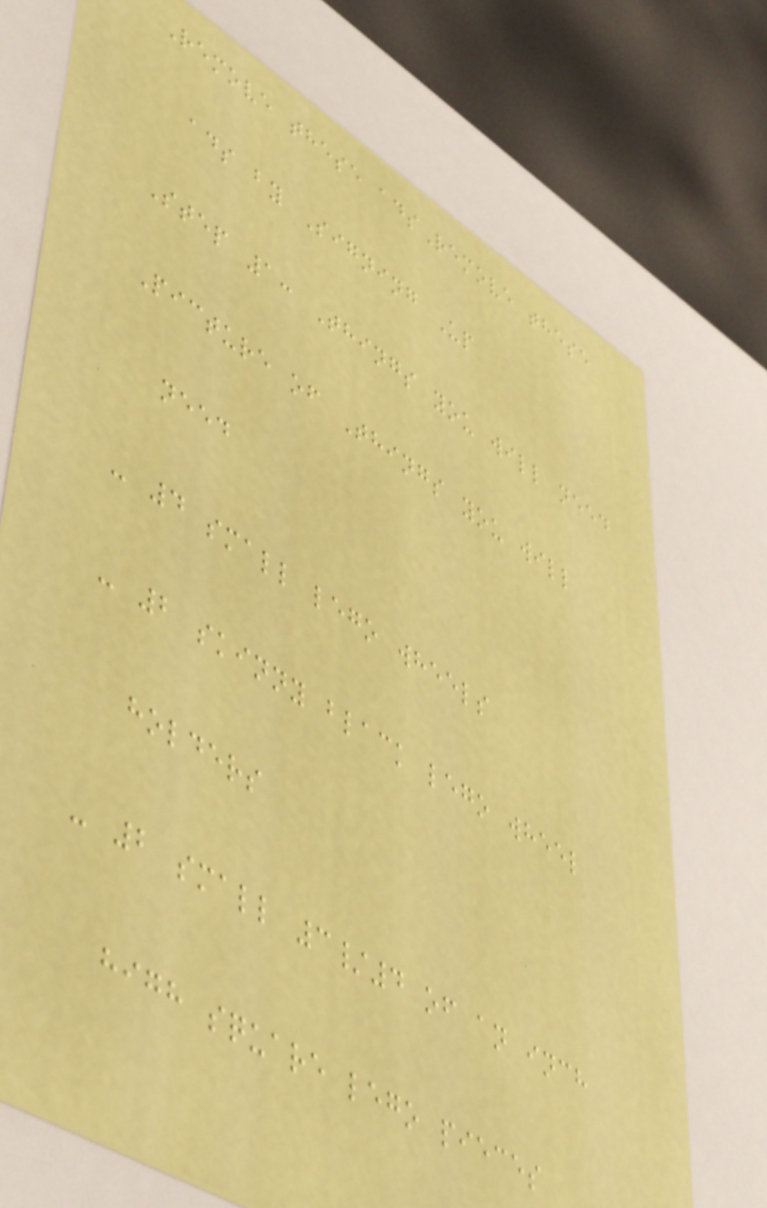Remove these adsRemove these
ads by Signing Up
Step 1: Things you will need
Picture of Things you will
need
- 4 small lego wheels
- 2 skinny black lego wheel
holders
- 2 small 3/4 of an inch
high square lego pieces
